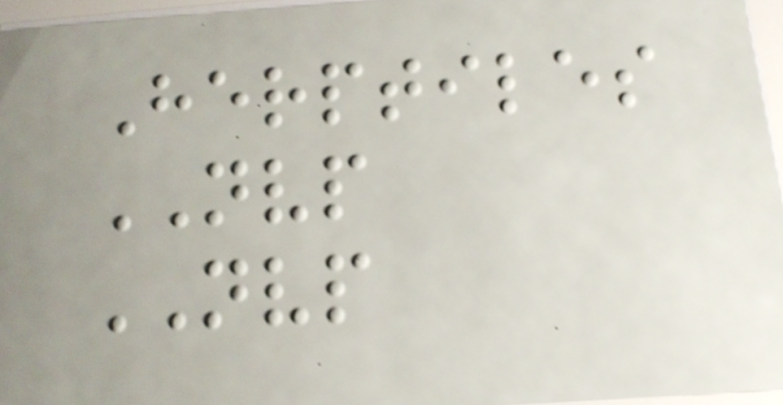Herptiles
NVP
NVP
